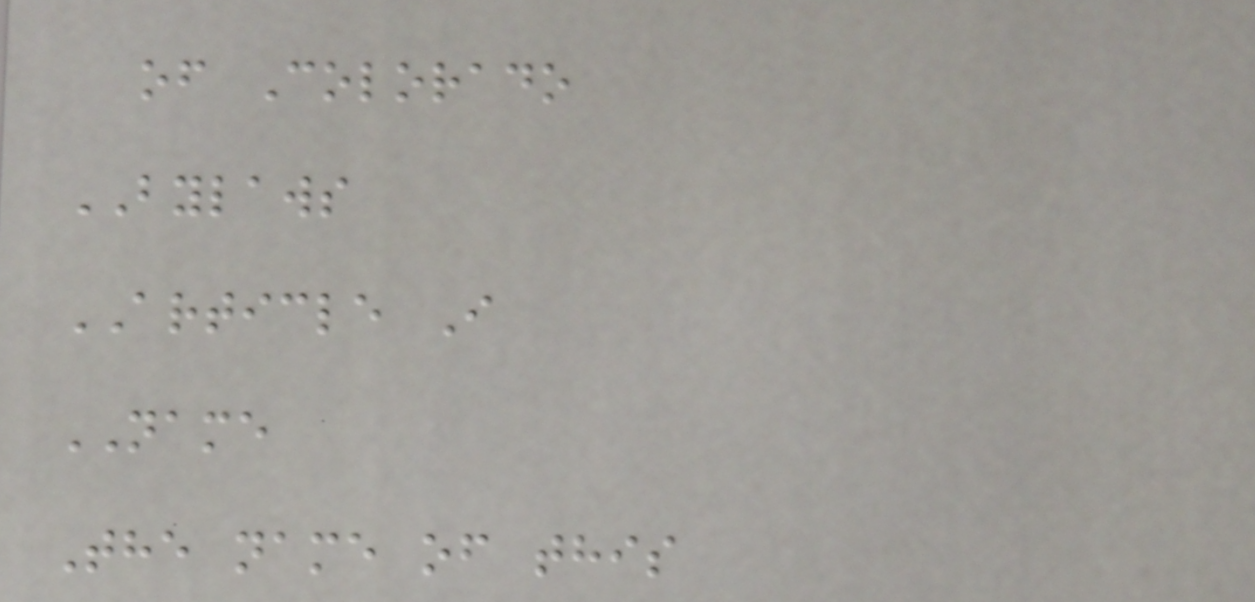of Colorado
BYLAWS
ARTICLE I
NAME
The name of this
